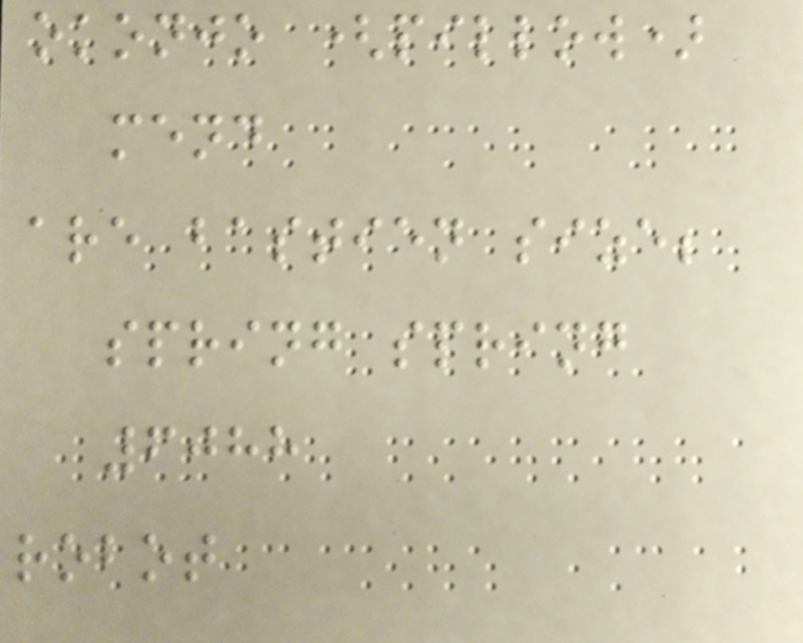okonjo (pillow)
mend
are bastien size;
spring spring
6088
robot
